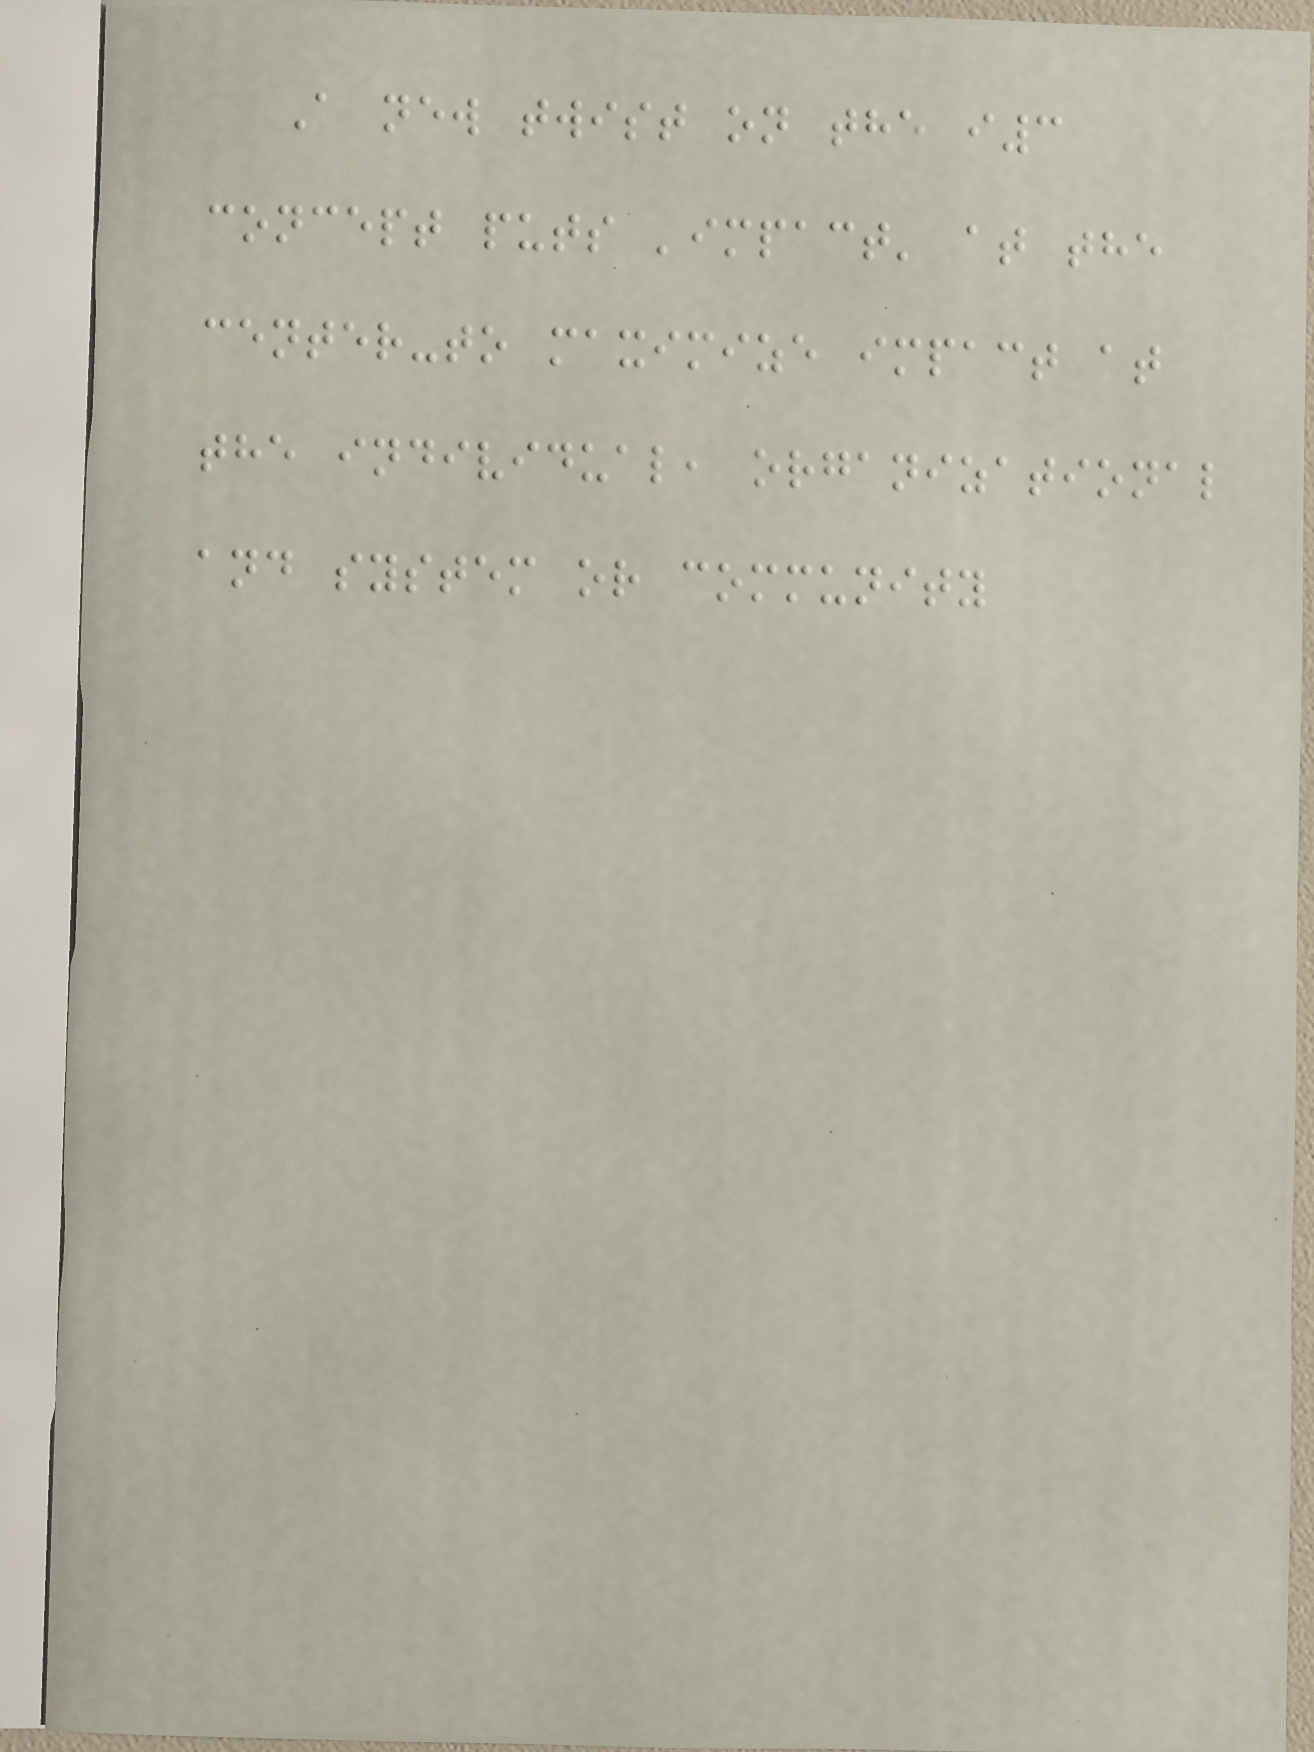A new twist on the i3
concept puts 'impact' at the
center-to maximize impact at
the individual, organizational
and system or community
